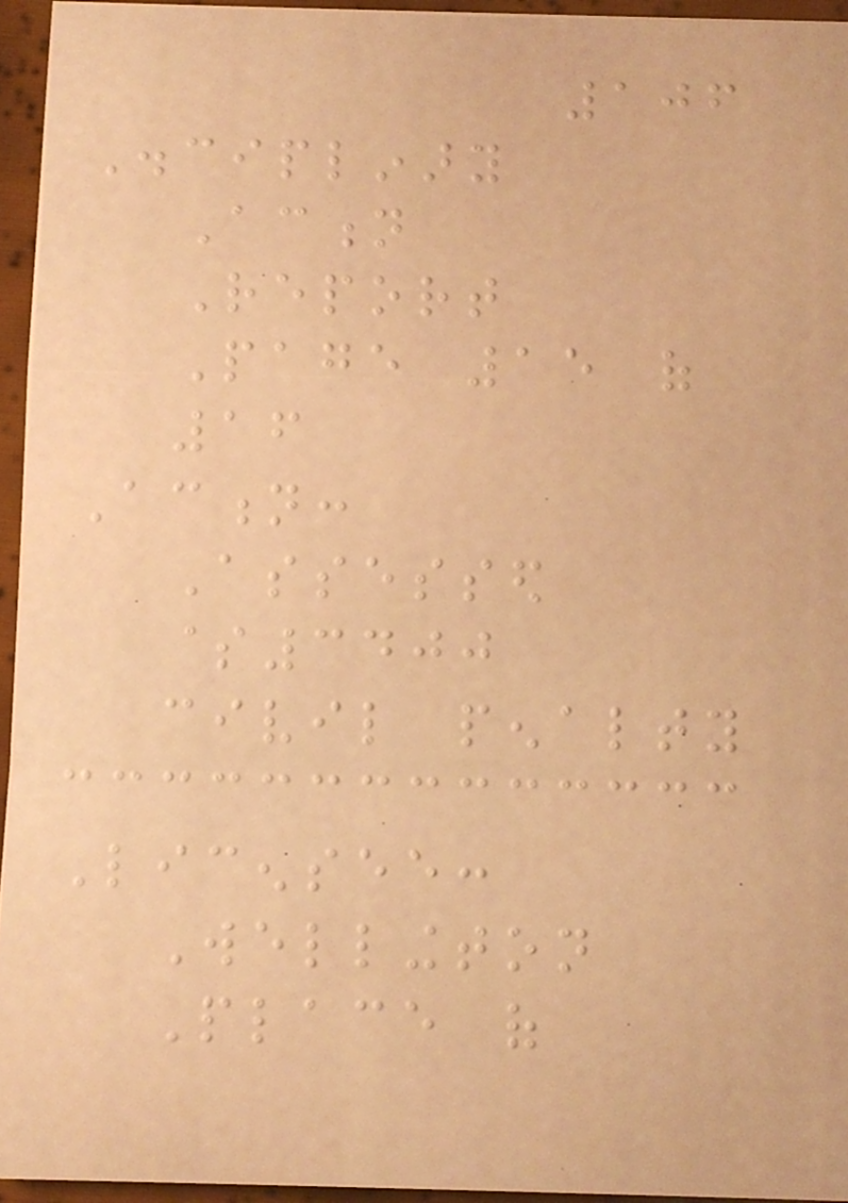106
Disciplinary
Action
Report
Page 15 of
16
Action:
Assessed
$3400
civil penalty
Licensee:
Wellington
Place of
